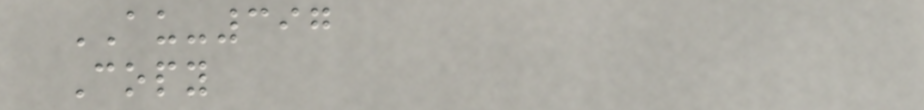AU-397
Copy
